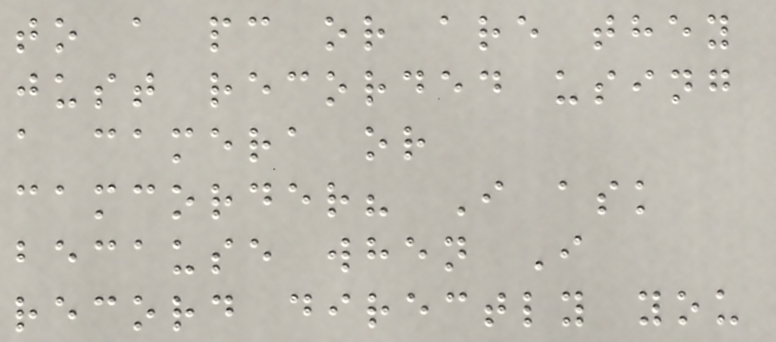to a pc or are they
just recorded using
a camera or
camcorder? I ask
because when I
record directly you
